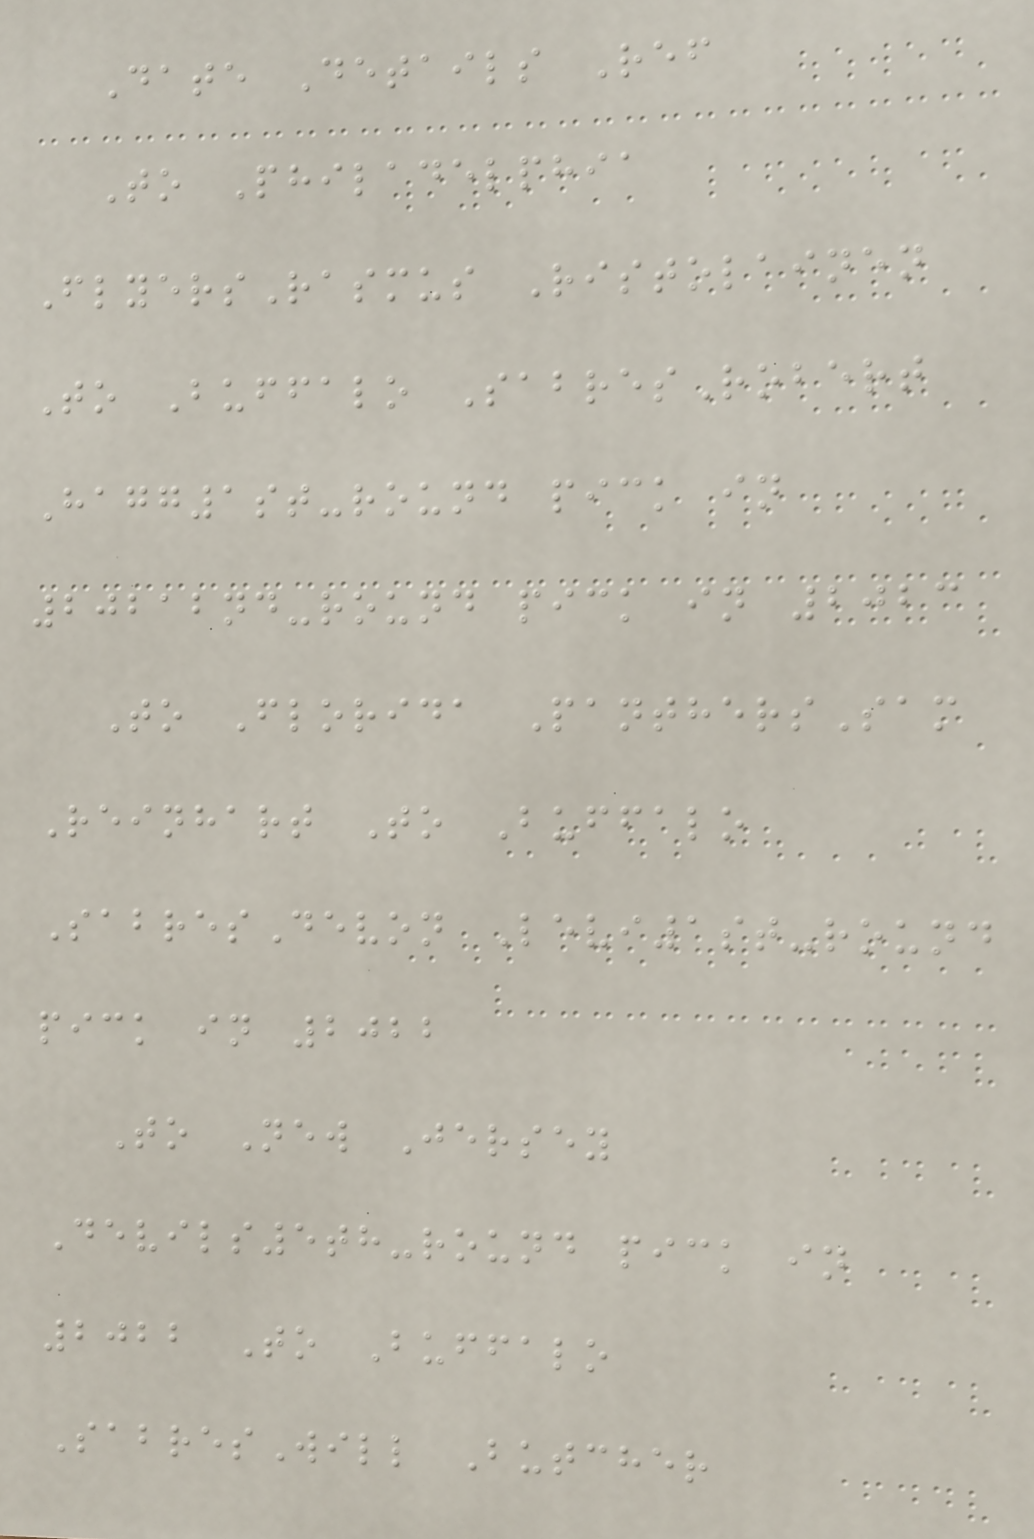Date Details Ref
To Philadelphia
FlyersRasmus Ristolainen
To Buffalo SabresRobert
Hagg1st-round pick in
20212nd-round pick in 2023
To Florida PanthersSam
Reinhart To Buffalo
SabresDevon Levi1st-round
pick in 2022
To New Jersey
Devils5th-round pick in
2022 To Buffalo
SabresWill Butcher
